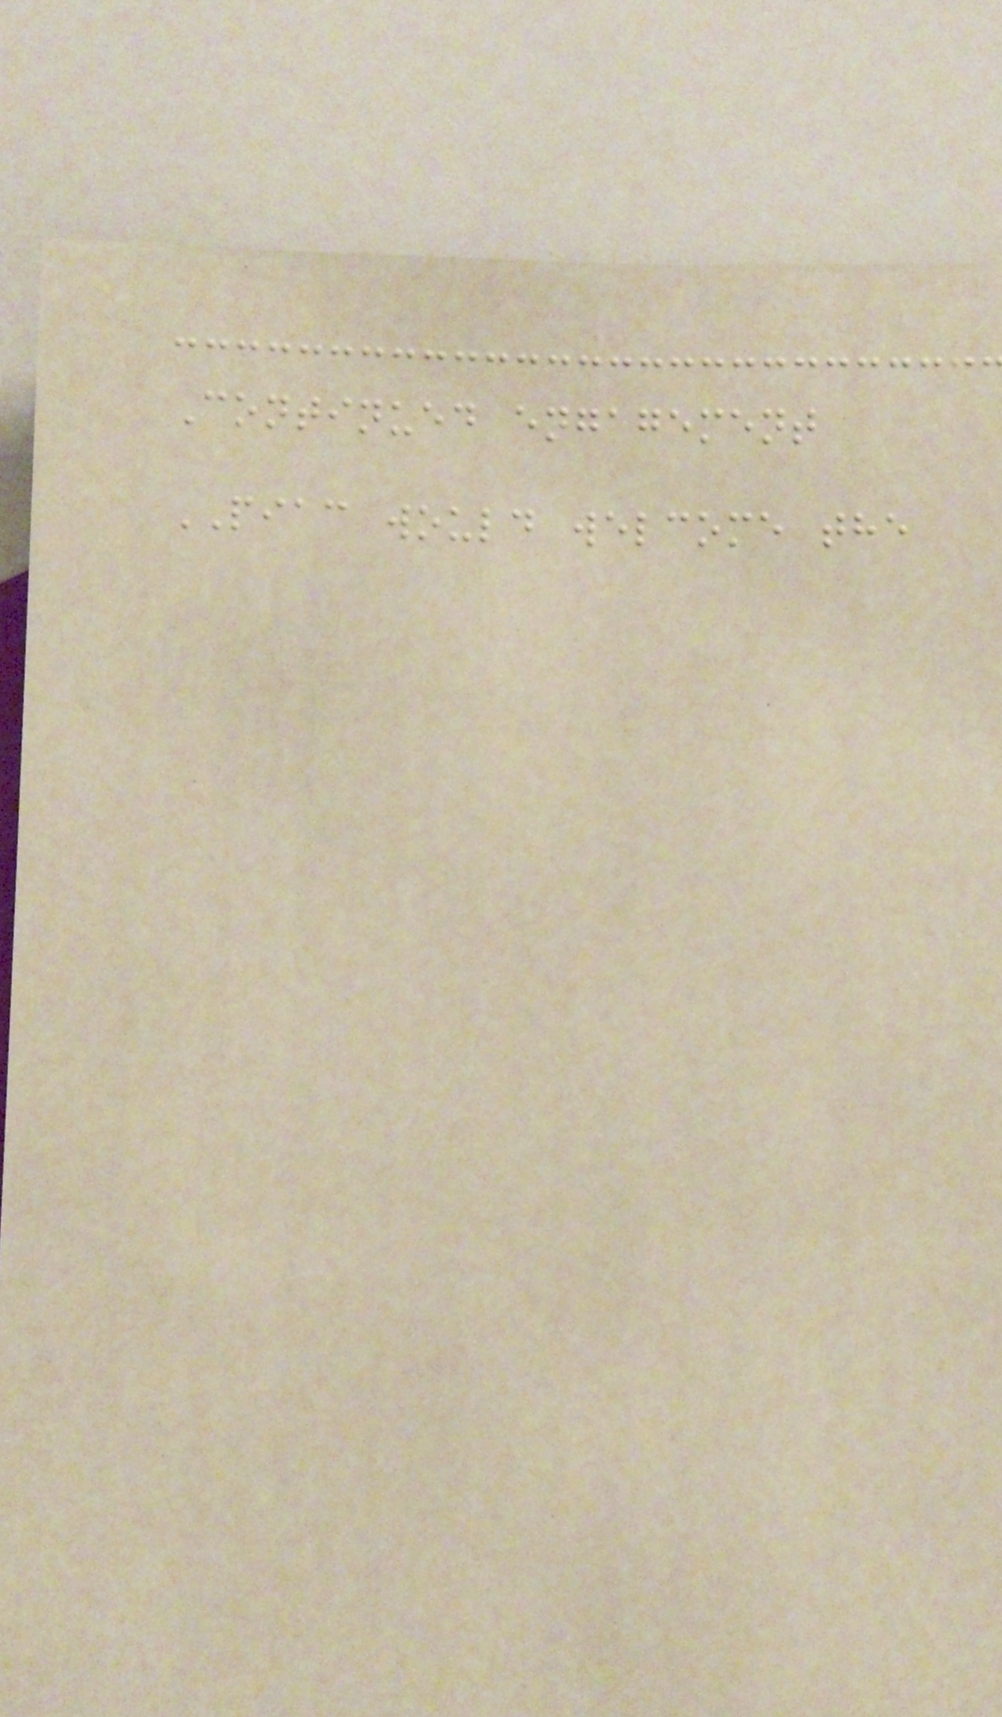Continued engagement
PIAC would welcome the
